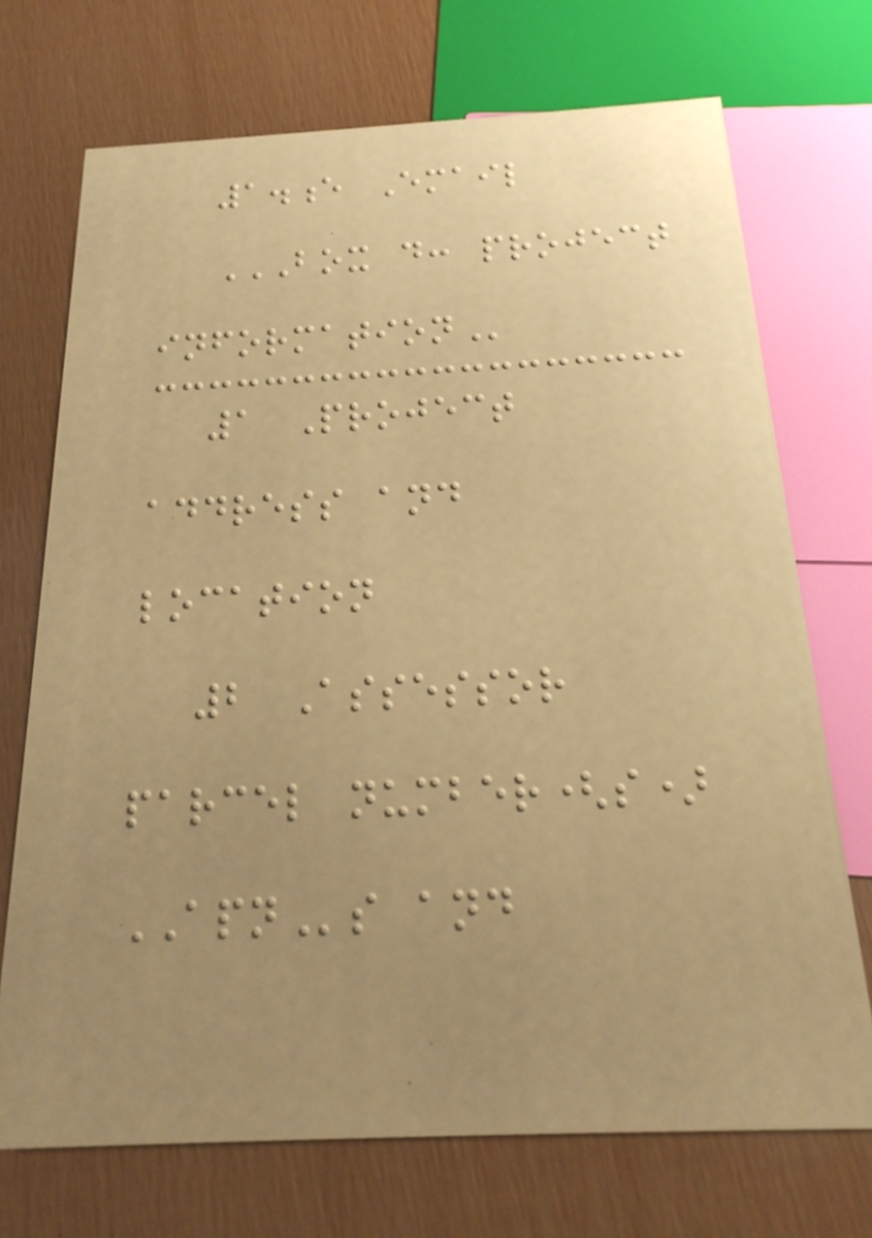1.e Email
BOX D: PROJECT
INFORMATION
1 Project
address and
location
2 Assessor
parcel number(s)
APNs and
